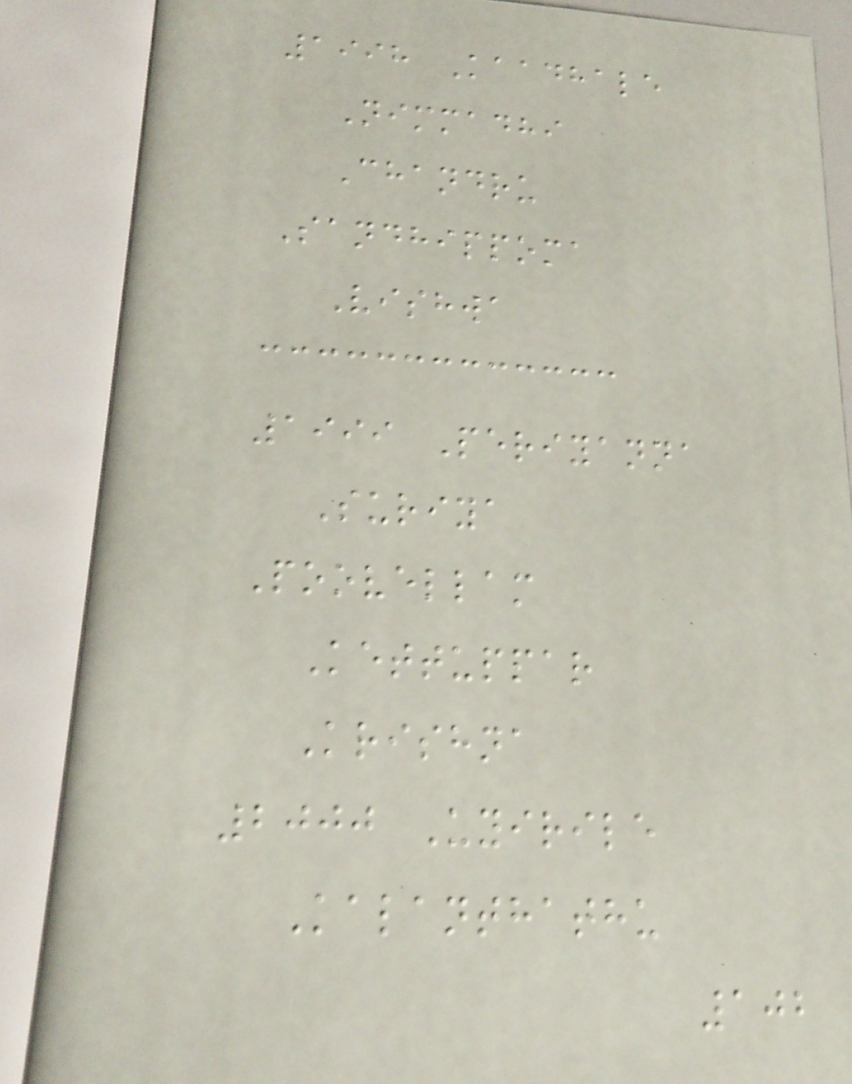1998 Kaadhale
Nimmadhi
Chandru
Sandhippoma
Vishwa
1999 Periyanna
Suriya
Poovellam
Kettuppar
Krishna
2000 Uyirile
Kalanthathu
102
